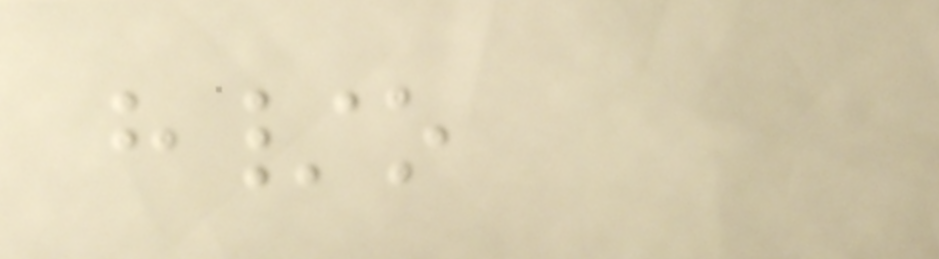h/o
